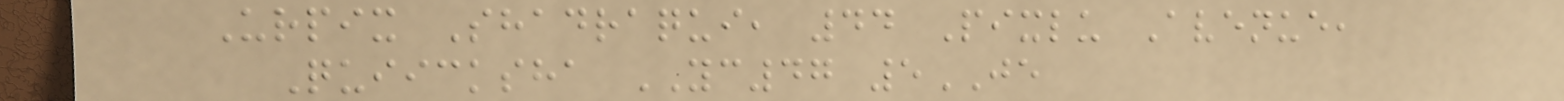Urpix Shadraqui, 44 Pixlu Avenue,
Quiicksha YC47 5JE
